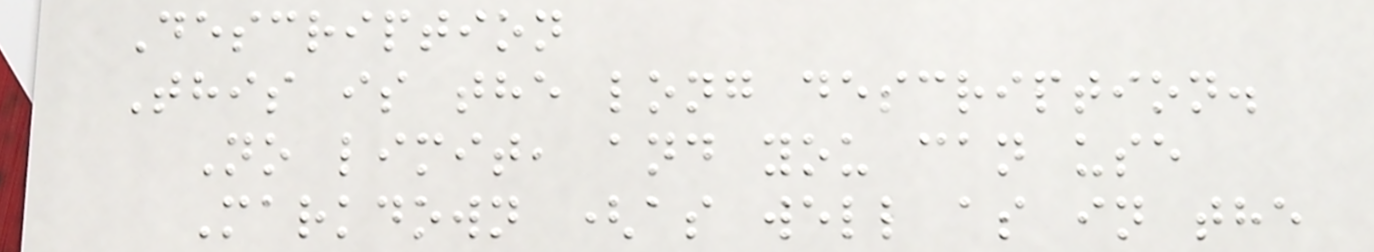Description
This is the long description.
No limit, and you can use
Markdown (as well as in the
